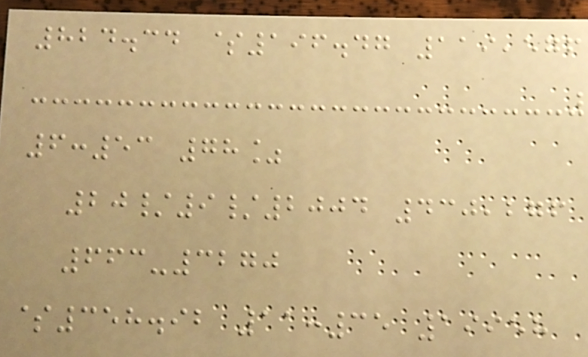824.34 $196.47 119,576
6:53 78%
20/9/2004 430,276
663-3270
$358.92 11:35 19958
